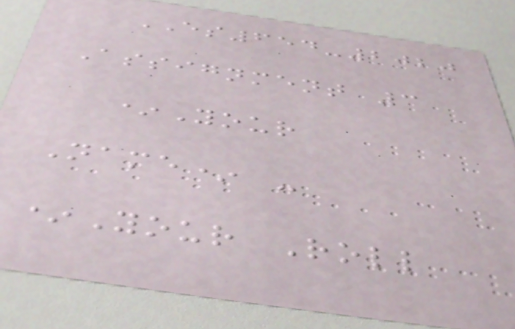ES654-2020
Assignment 3
*Your
Name* -
*Your Roll
